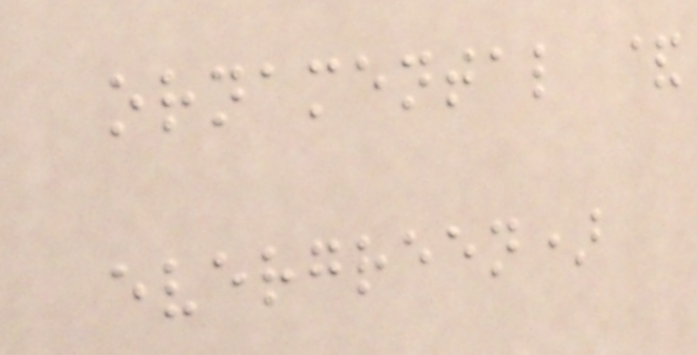ornamental &
evergreen)
